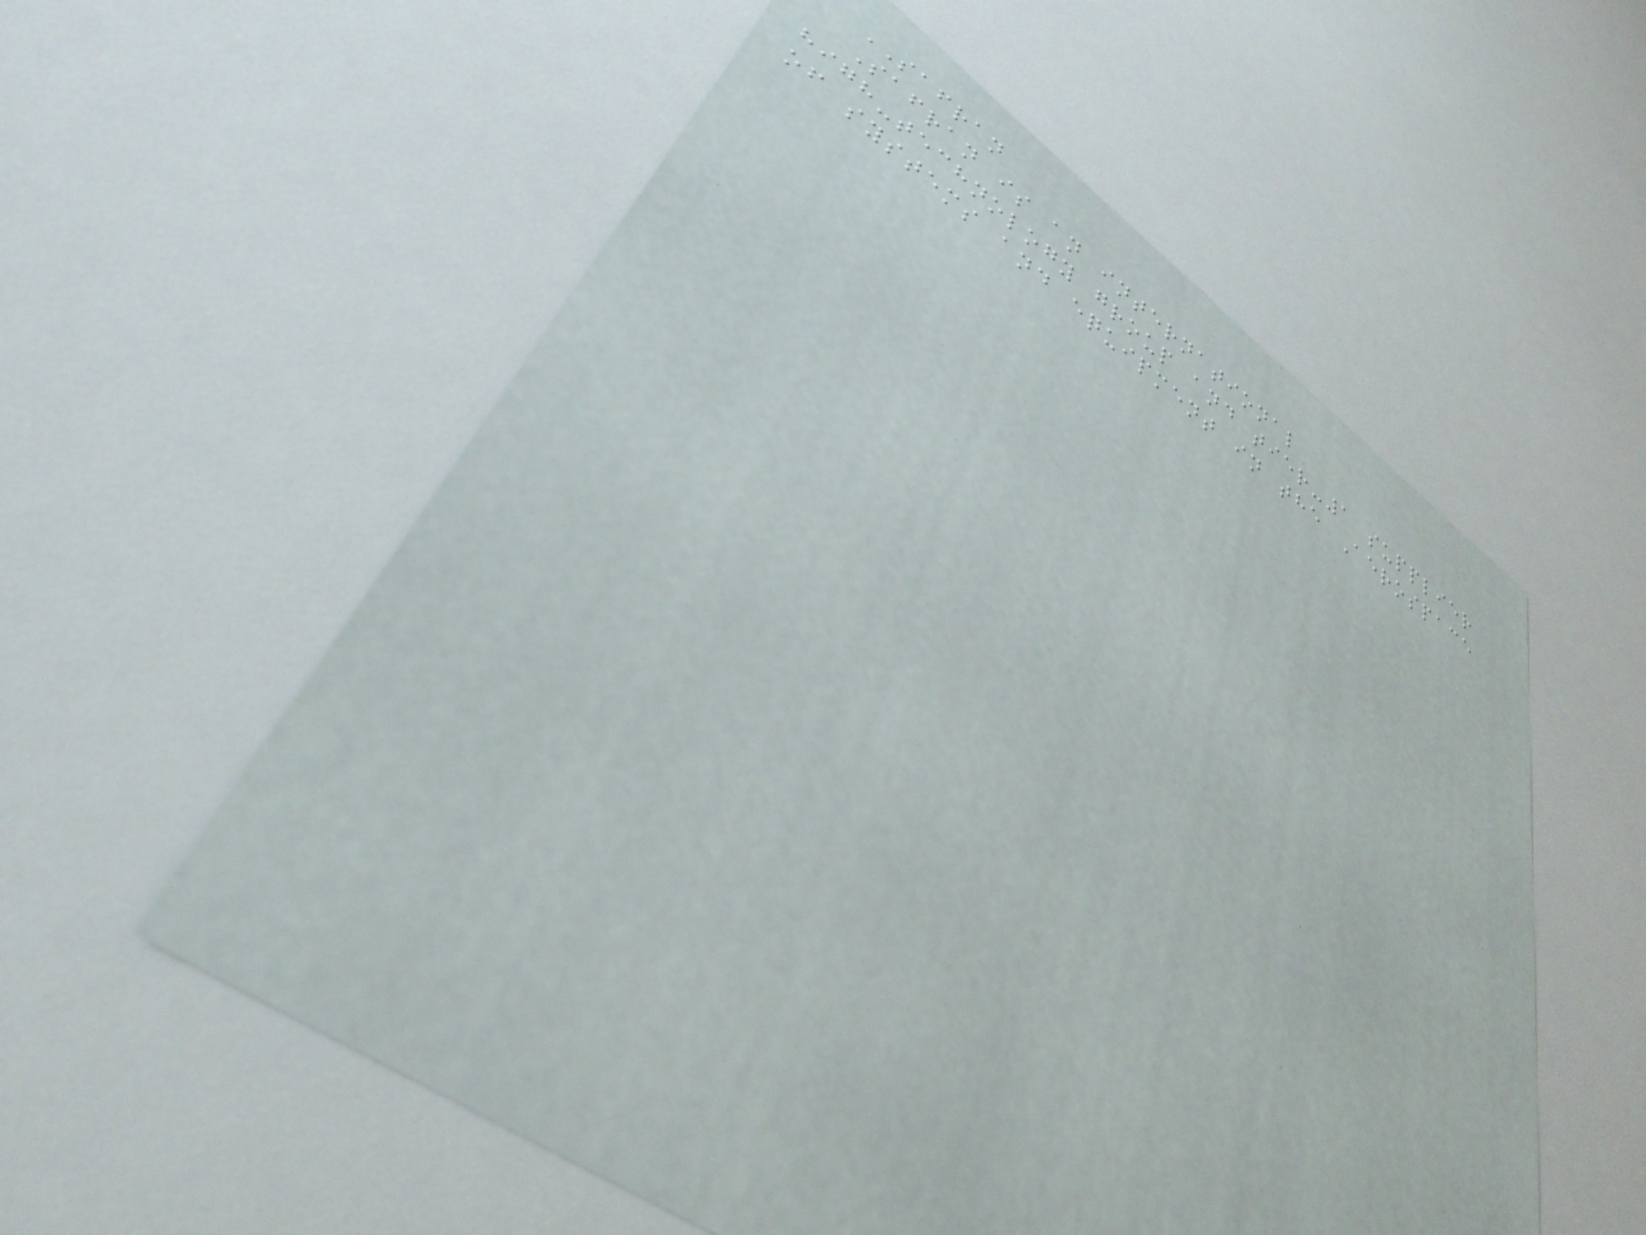SAFRAN
Safran is an international
high-technology group and tier-1 supplier
of systems and equipment in the Aerospace
